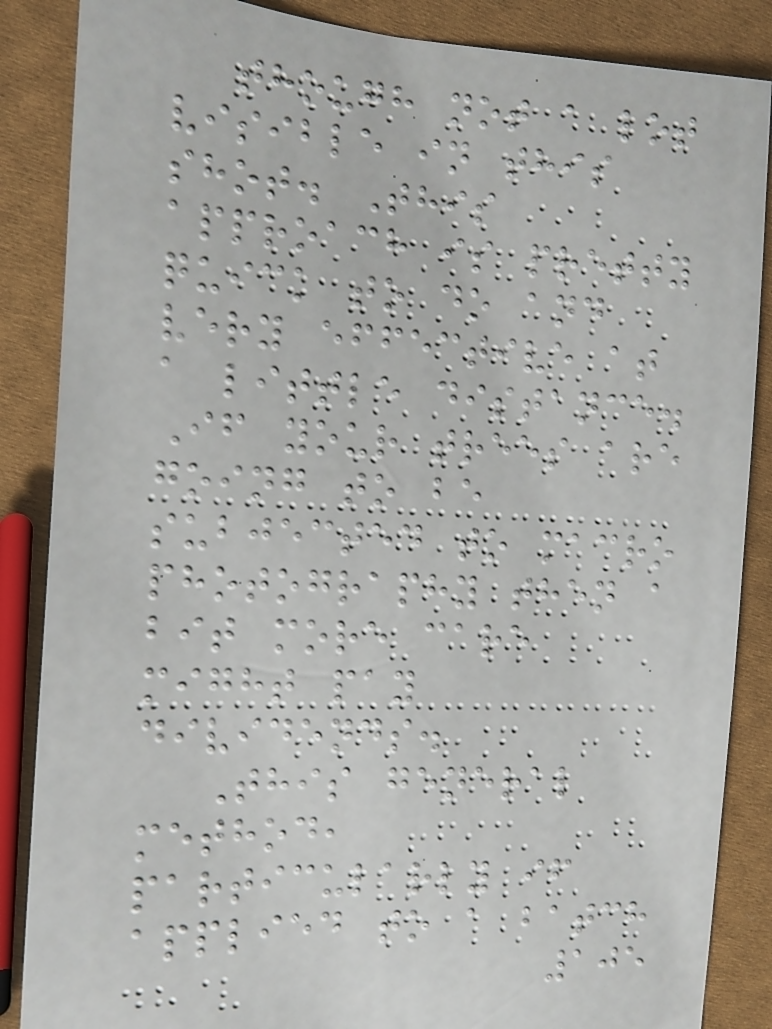though not a lot
visible in this
shot. This
approach is pretty
quick to do and
very effective at
a little distance.
If your trees are
going to be
subjected to macro
photography then a
bit more care
might pay
dividends.
This general
method,
particularly if
applied to a batch
105
